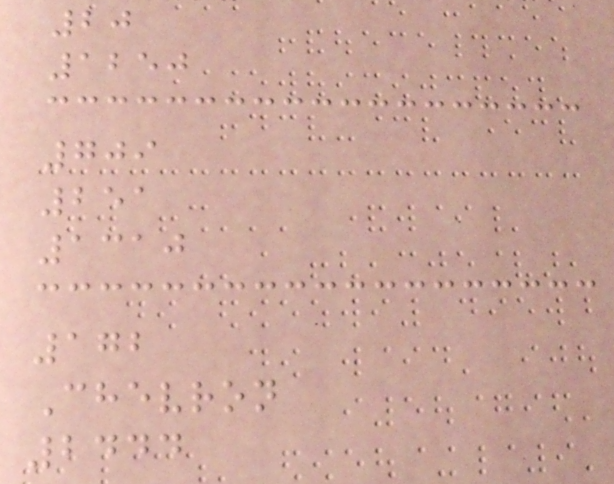20
1250
709
251
1310
172
Chevron
2444
